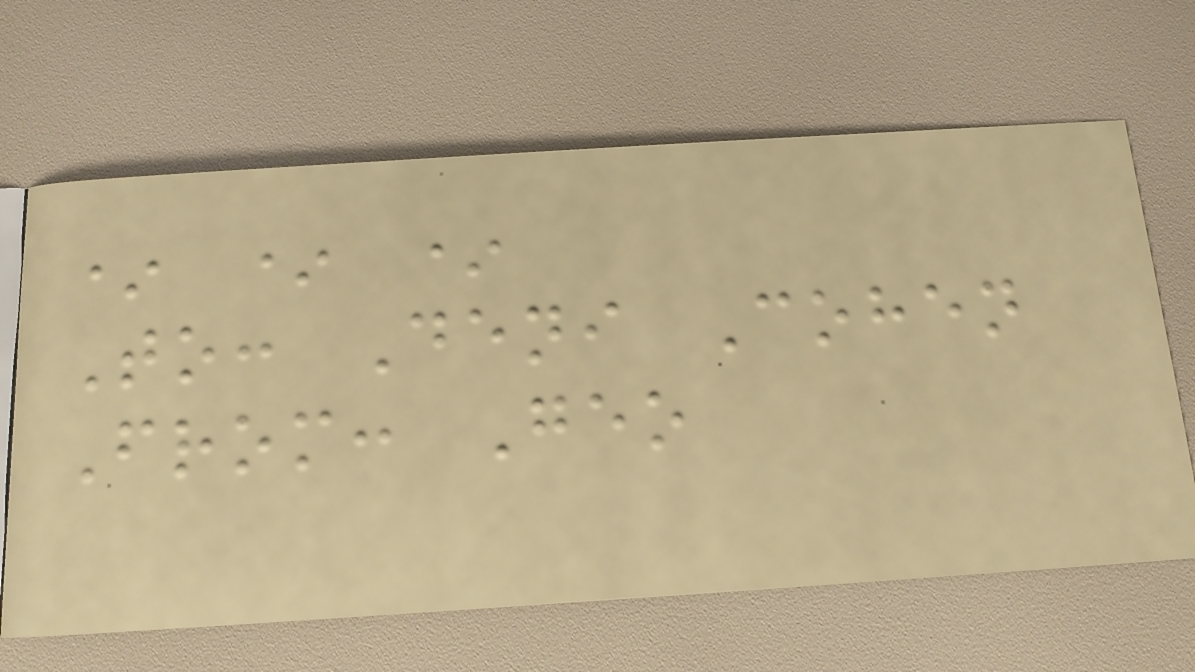* * *
To: Deni Cohen
From: Geo
